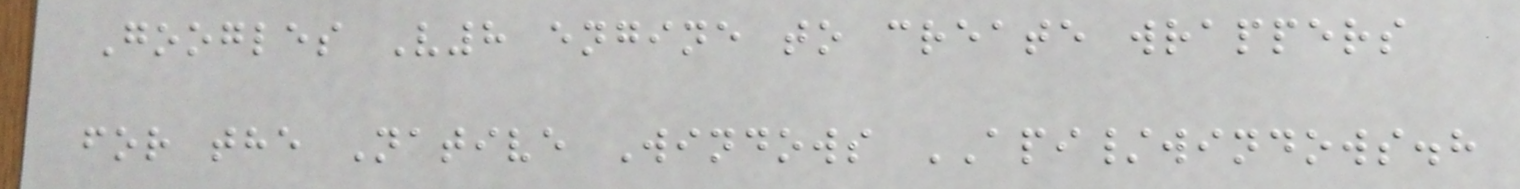Googles V8 engine to create wrappers
for the Native Windows API/windows.h
